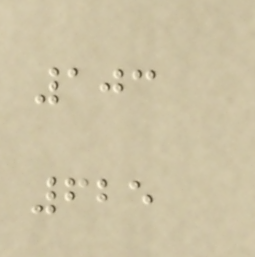103
625
